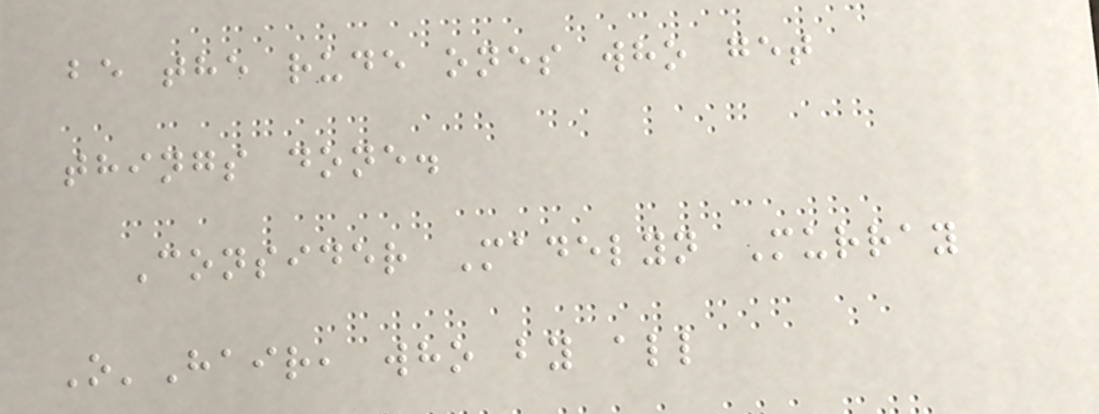be the rude ones who get
things done.
Consider Madelyn Murray
O'Hair, who by all
